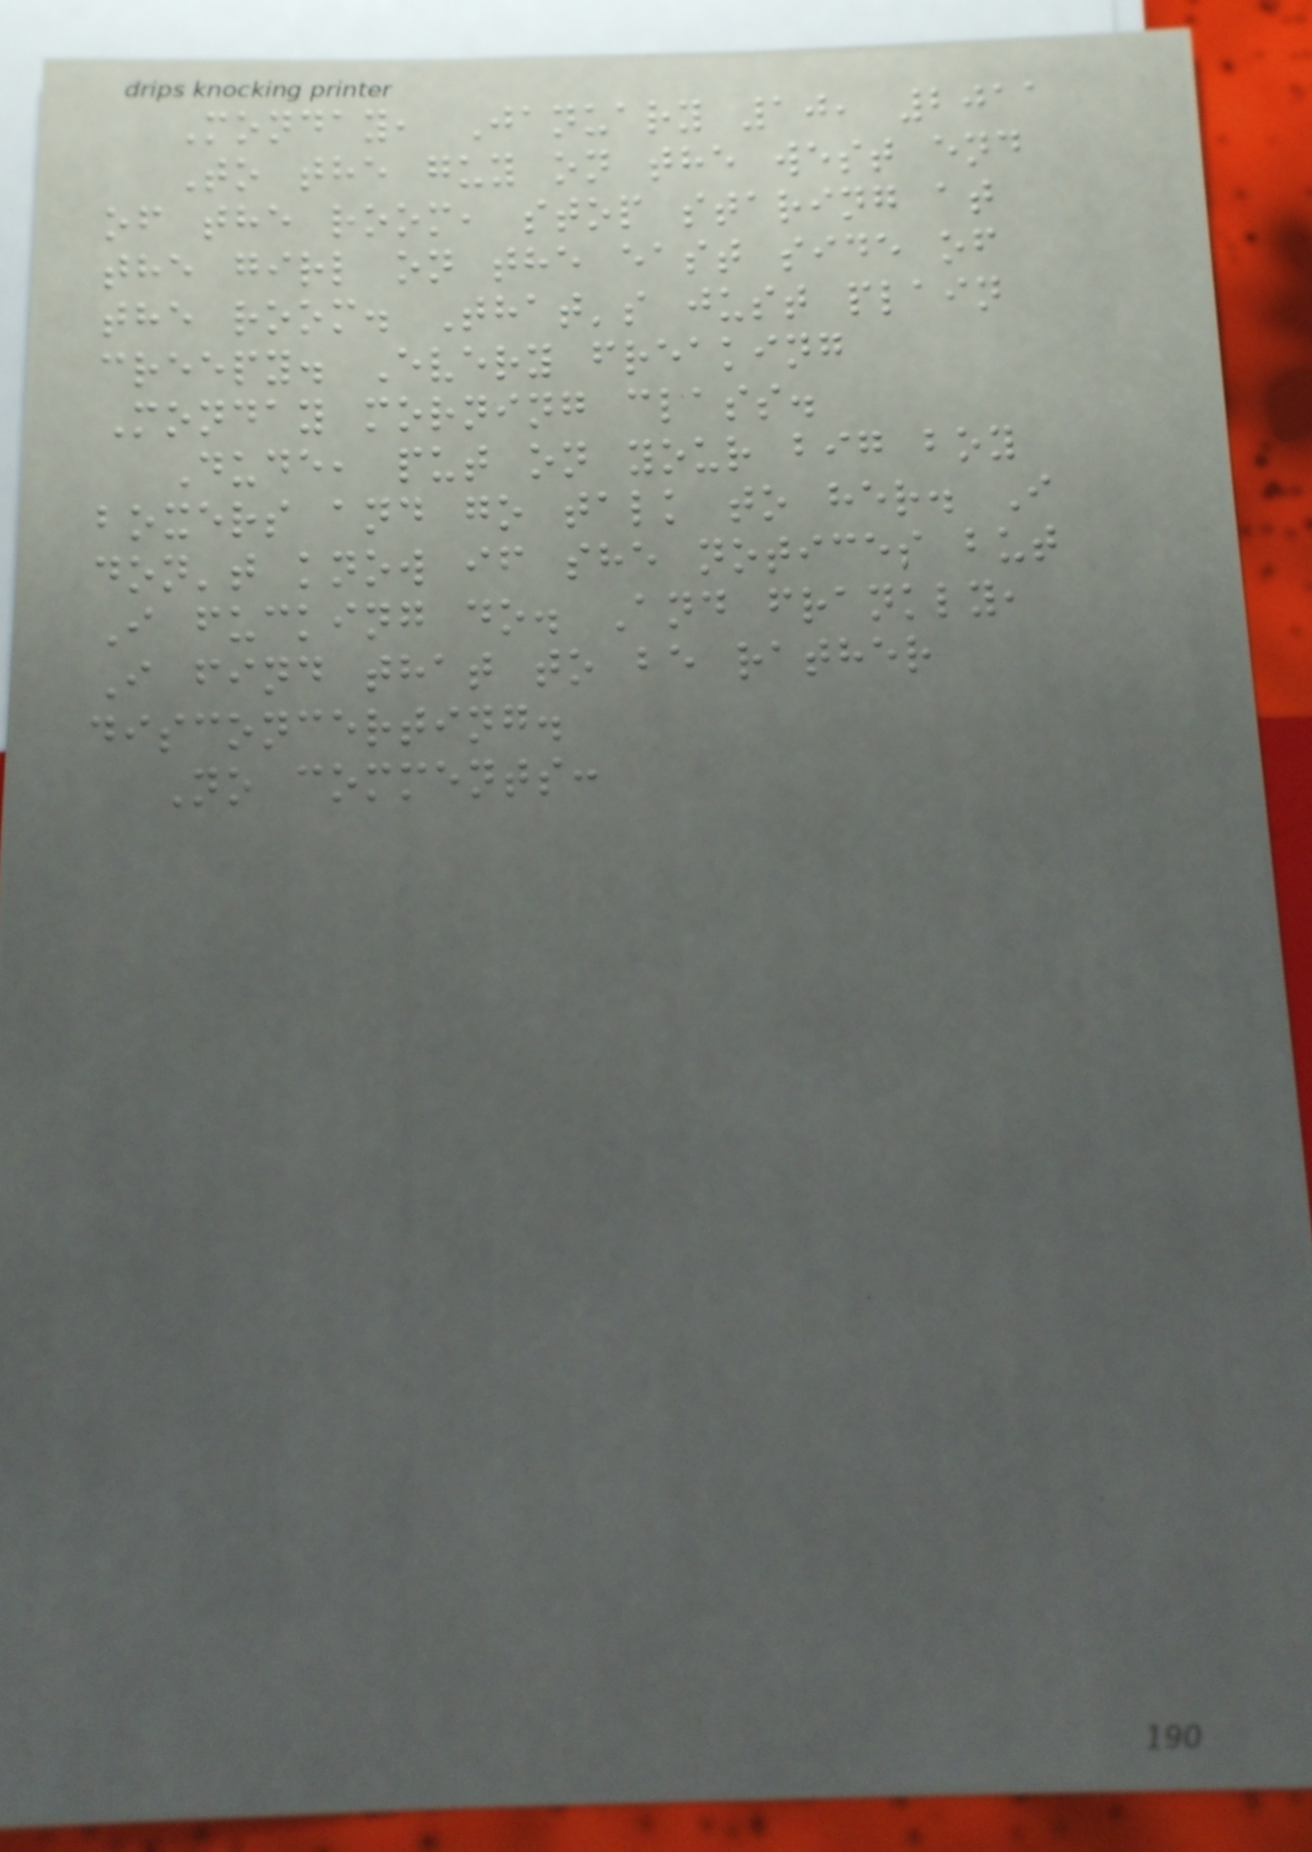Monday, January 10, 2011
To the guy on the west end
of the room, stop staring at
the girl on the east side of
the room. That's just plain
creepy. Every freaking
Monday morning class.
Dude, put on your big boy
boxers and go talk to her. I
don't know if she notices but
I fucking do. And frankly,
I find that to be rather
disconcerting.
No comments:
